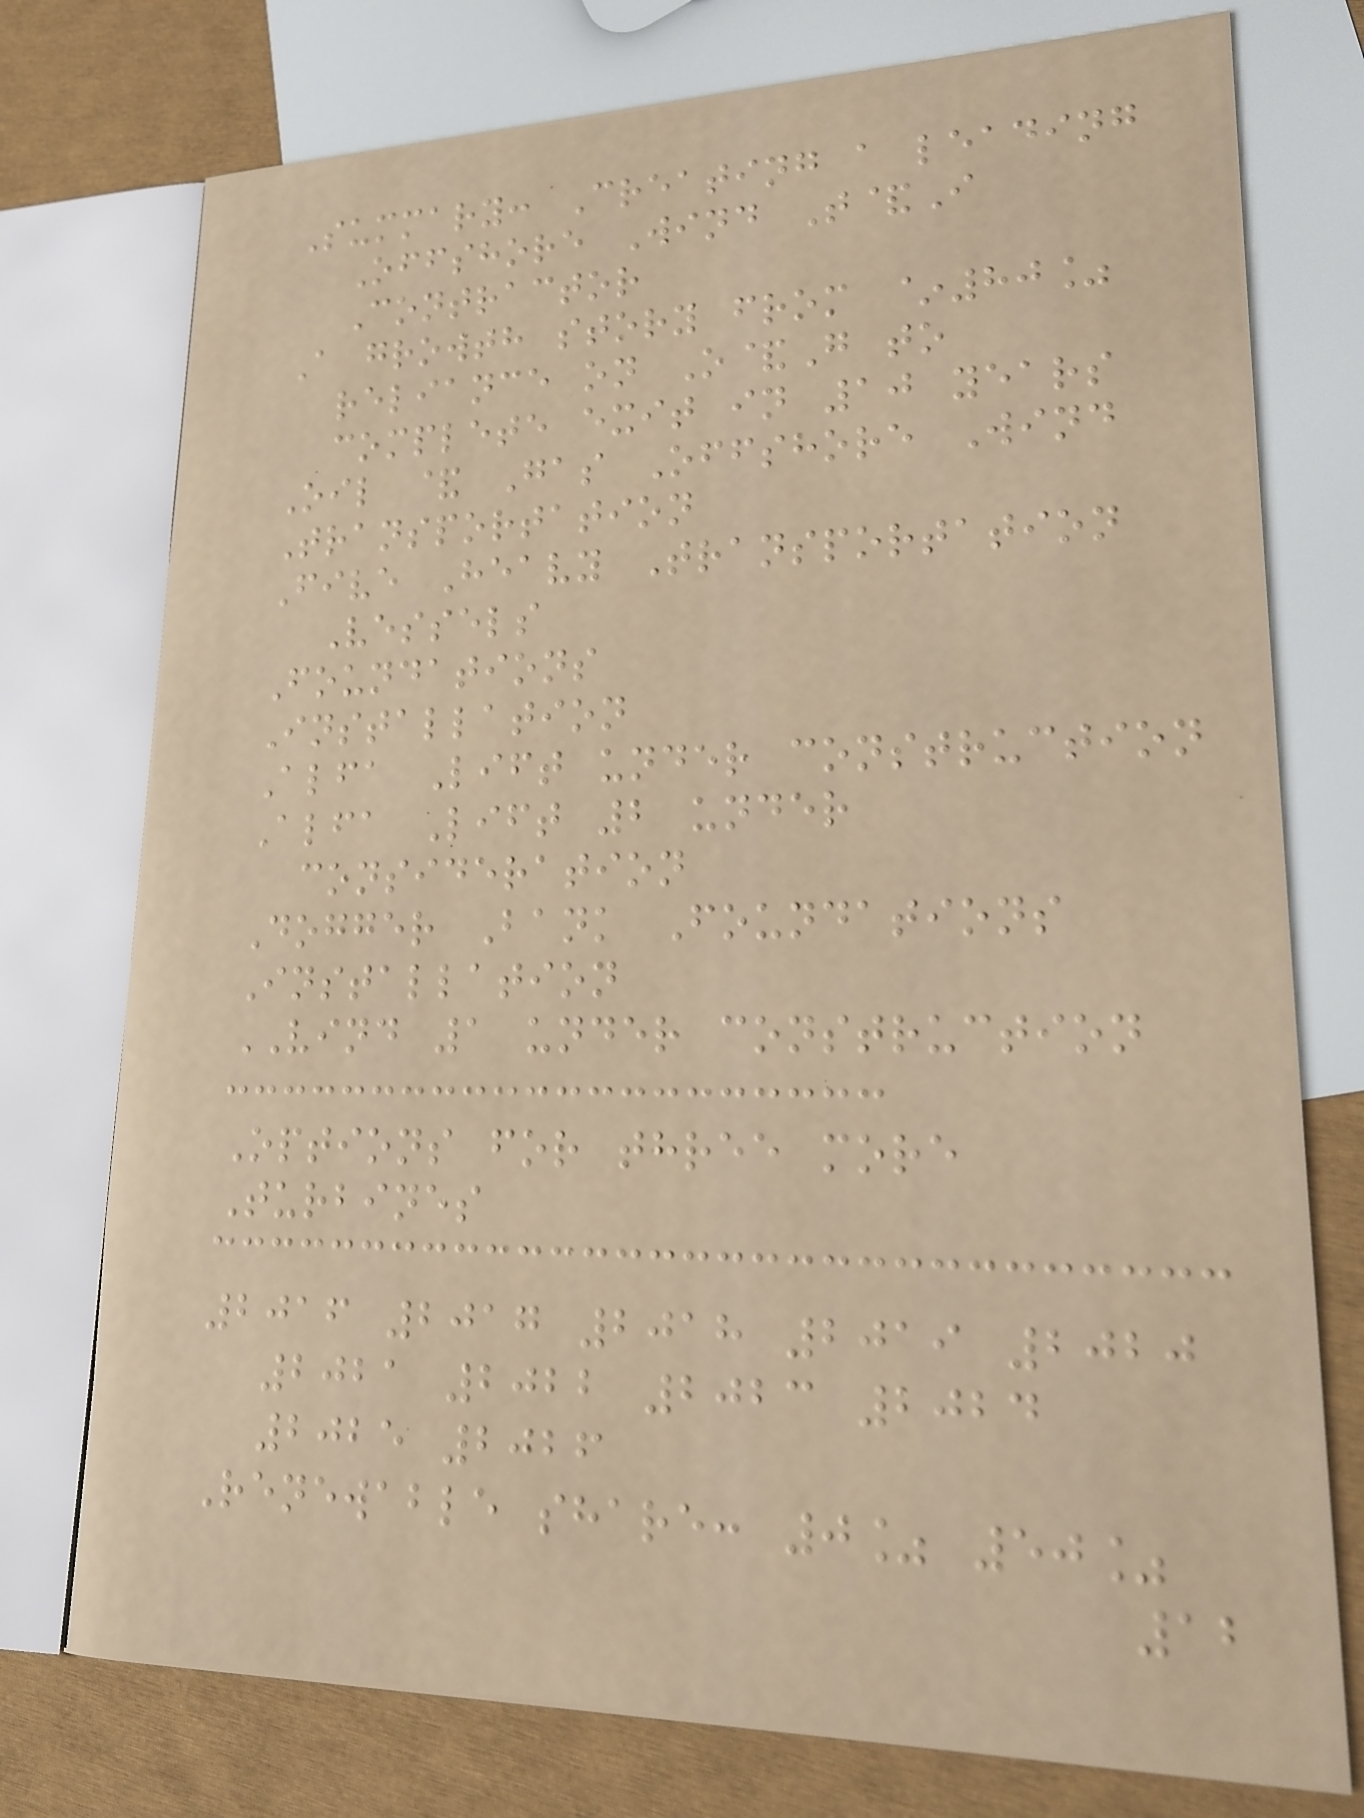Summary: Creating a leading
Offshore Wind T&I
Contractor
A growth story from ~80%
reliance on O&G to
complete exit in 10 years
Oil & Gas Offshore Wind
Transportation
Five Heavy Transportation
Vessels
Foundations
Installation
Alfa Lift under construction
Alfa Lift 2 under
consideration
Dogger Bank Foundations
Installation
VIND 1 under construction
Options for three more
Turbines
2016 2017 2018 2019 2020
2021 2022 2023 2024
2025 2026
Renewable share: 0% 50%
12
